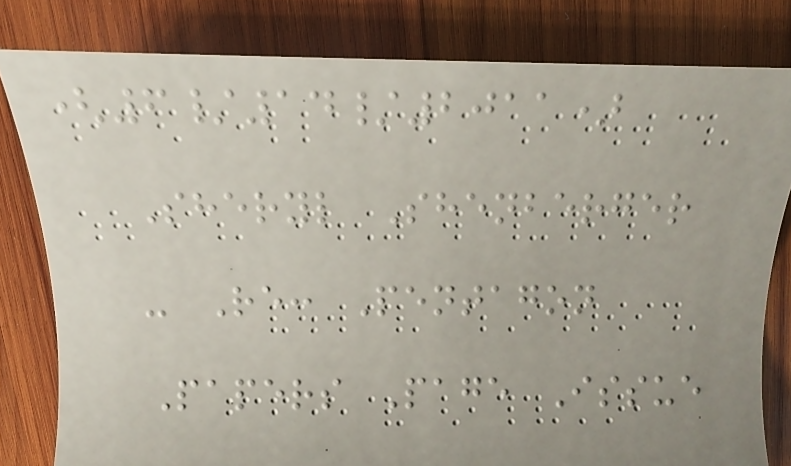(6/14/2011)
Sheryl Shenberger
- Re: Pentagon
Papers Page Issue
